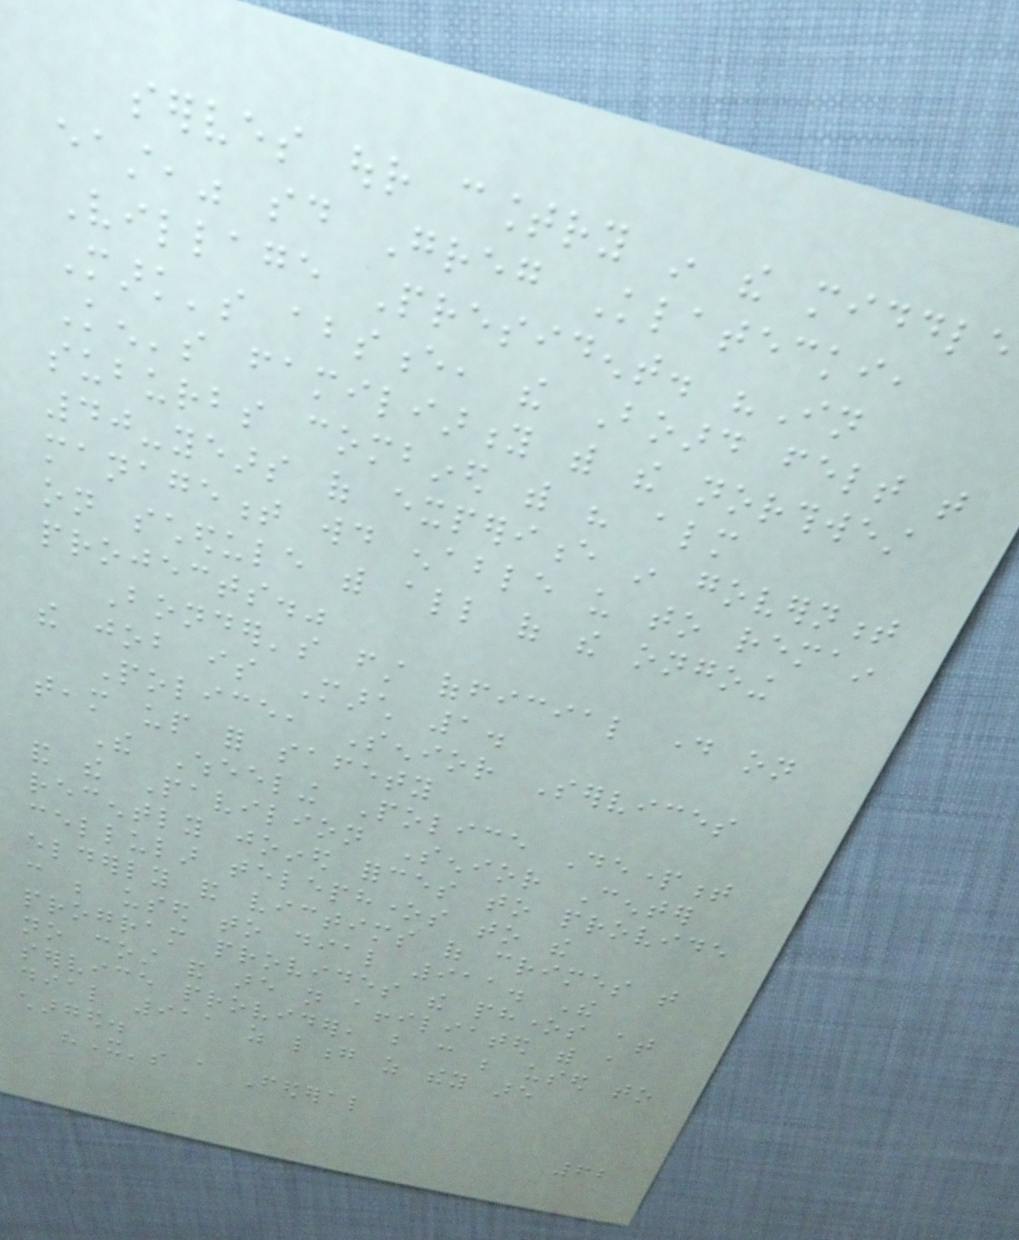serves our country in the middle
east," said Greg Klatecki,
Village President. "In
Mark's absence, the Board felt that
Ken's familiarity with the northwest
suburbs combined with his almost
40-years of experience in government
management would enable us to remain
on schedule with all of the ongoing
projects."
Bonder's first official day on
the job is March 1.
Police, Senior Services
team up for safety
The Wheeling Police Department
and the Pavilion Senior Center
recently joined forces to provide
cellular telephones to the
elderly and victims of crimes that
can be used to dial 911. The
program provides the phones at
no cost and are not affiliated with a
service provider, but can be used to
dial 911 as long as they are
charged.
"It's a Federal
62
